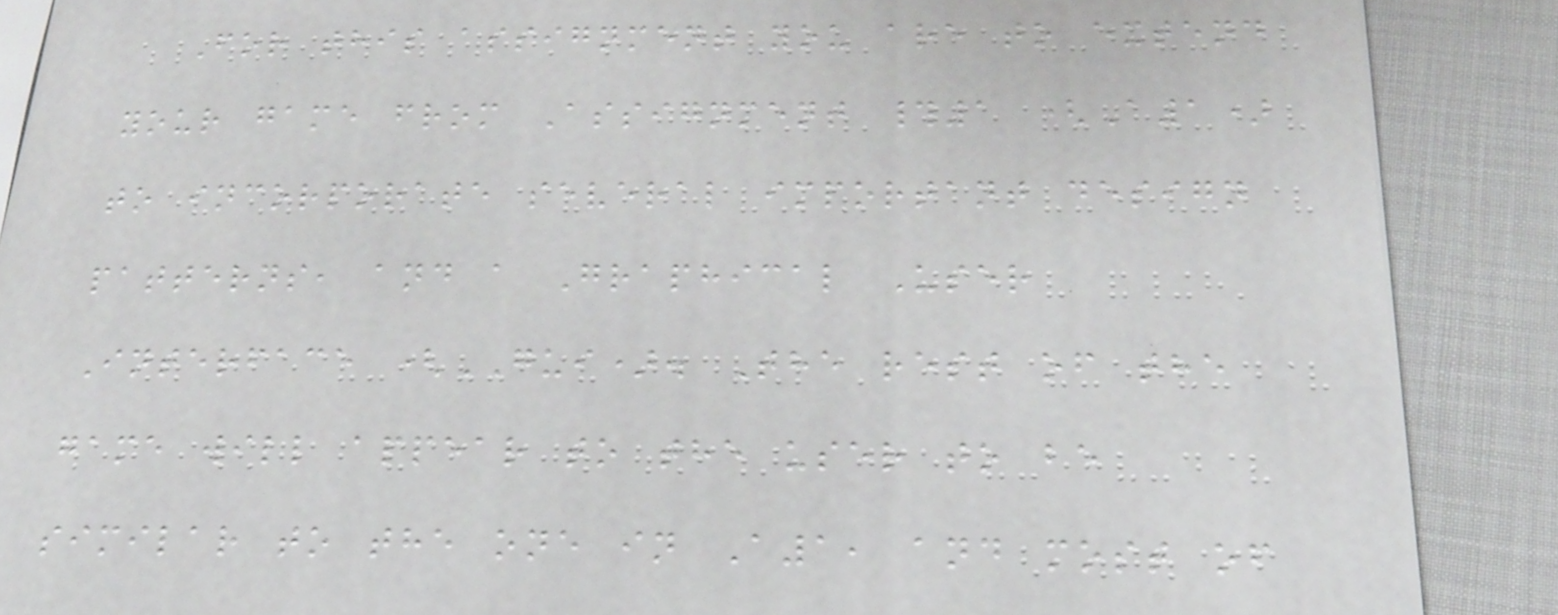For this assignment you are to extend
your game from Assignment #1 (A1)
to incorporate several important design
patterns, and a Graphical User
Interface (GUI). The rest of the
game will appear to the user to be
similar to the one in A1, and most of
